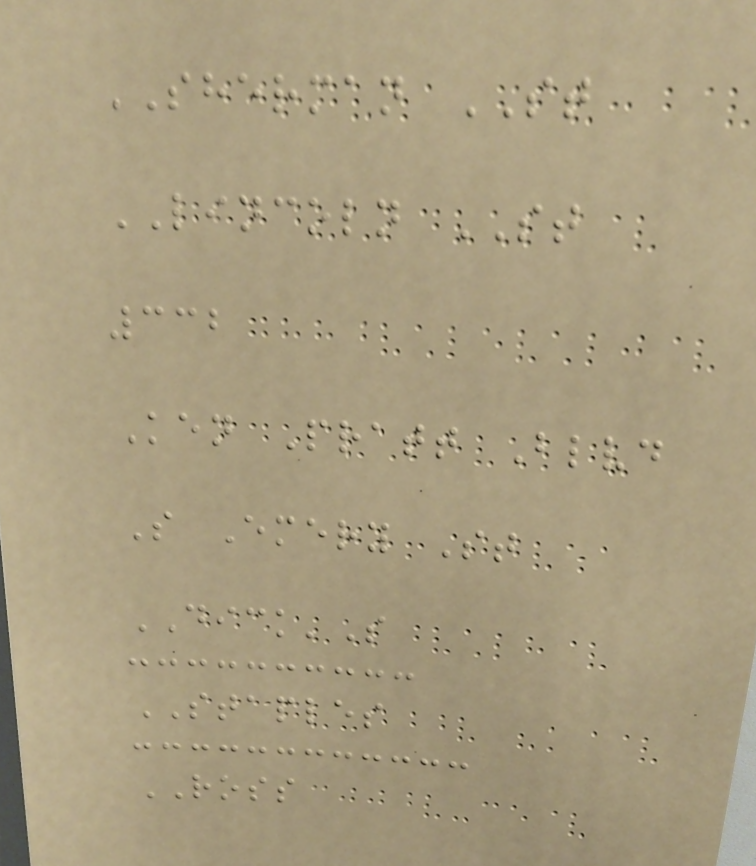SHERMAN ST
LINCOLN ST
332
Ken Pratt Blvd
S Emery St
DICK'S
STAPLES
ROSS
